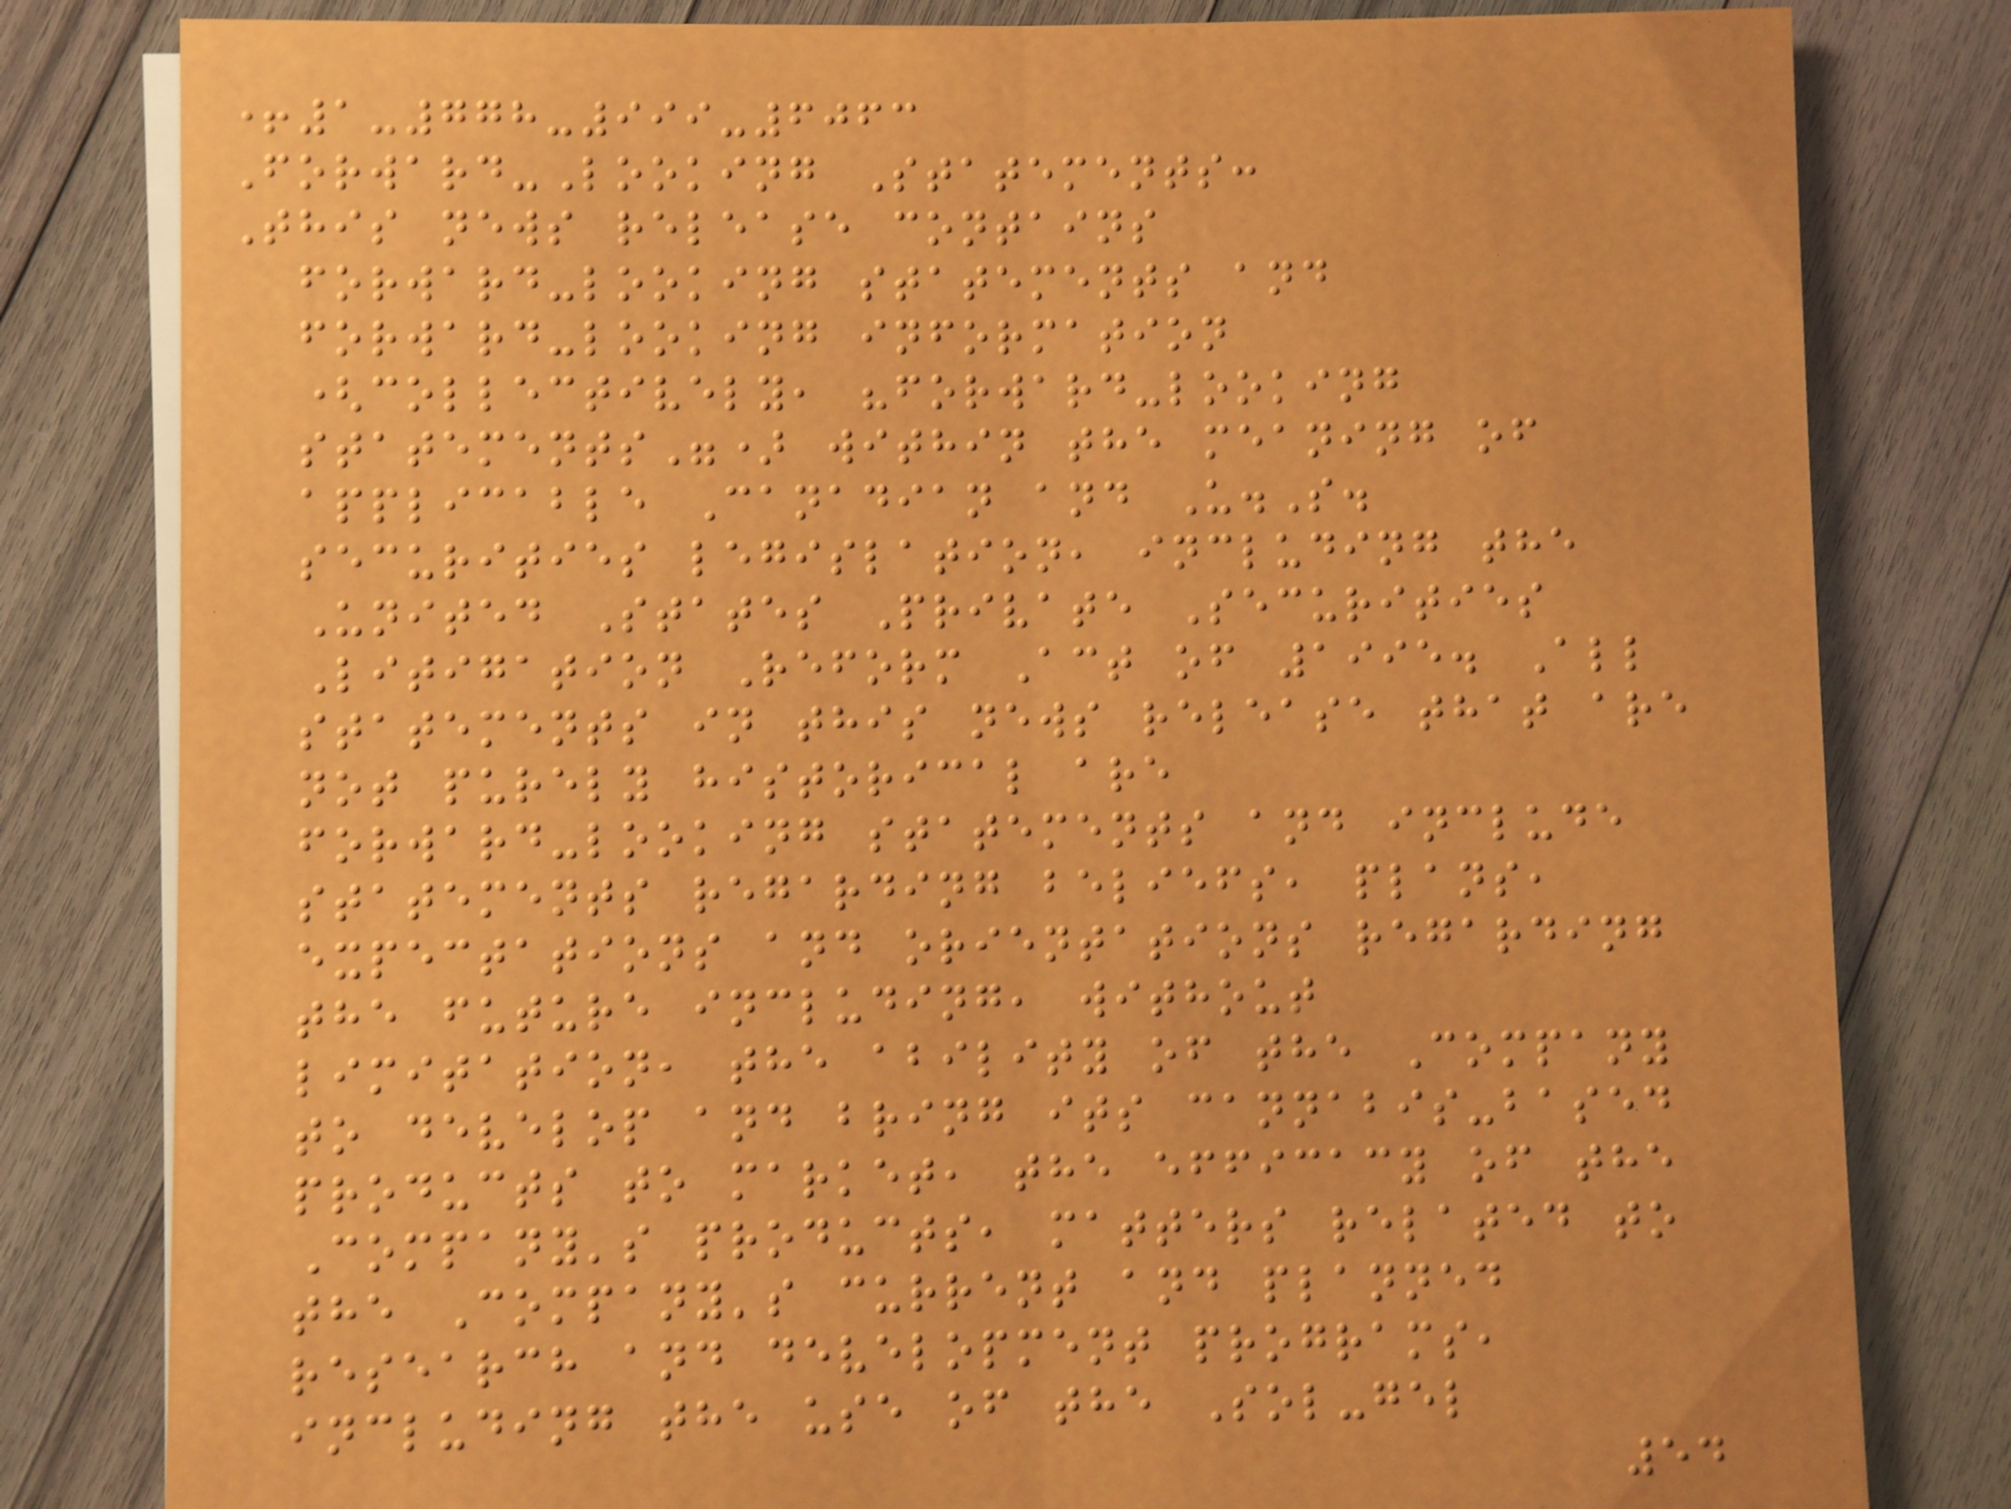+1-778-999-6063
Forward-Looking Statements:
This news release contains
forward-looking statements and
forward-looking information
(collectively, "forward-looking
statements") within the meaning of
applicable Canadian and U.S.
securities legislation, including the
United States Private Securities
Litigation Reform Act of 1995. All
statements in this news release that are
not purely historical are
forward-looking statements and include
statements regarding beliefs, plans,
expectations and orientations regarding
the future including, without
limitation, the ability of the Company
to develop and bring its cannabis-based
products to market, the efficacy of the
Company's products, matters related to
the Company's current and planned
research and development programs,
including the use of the Sol-gel
54
